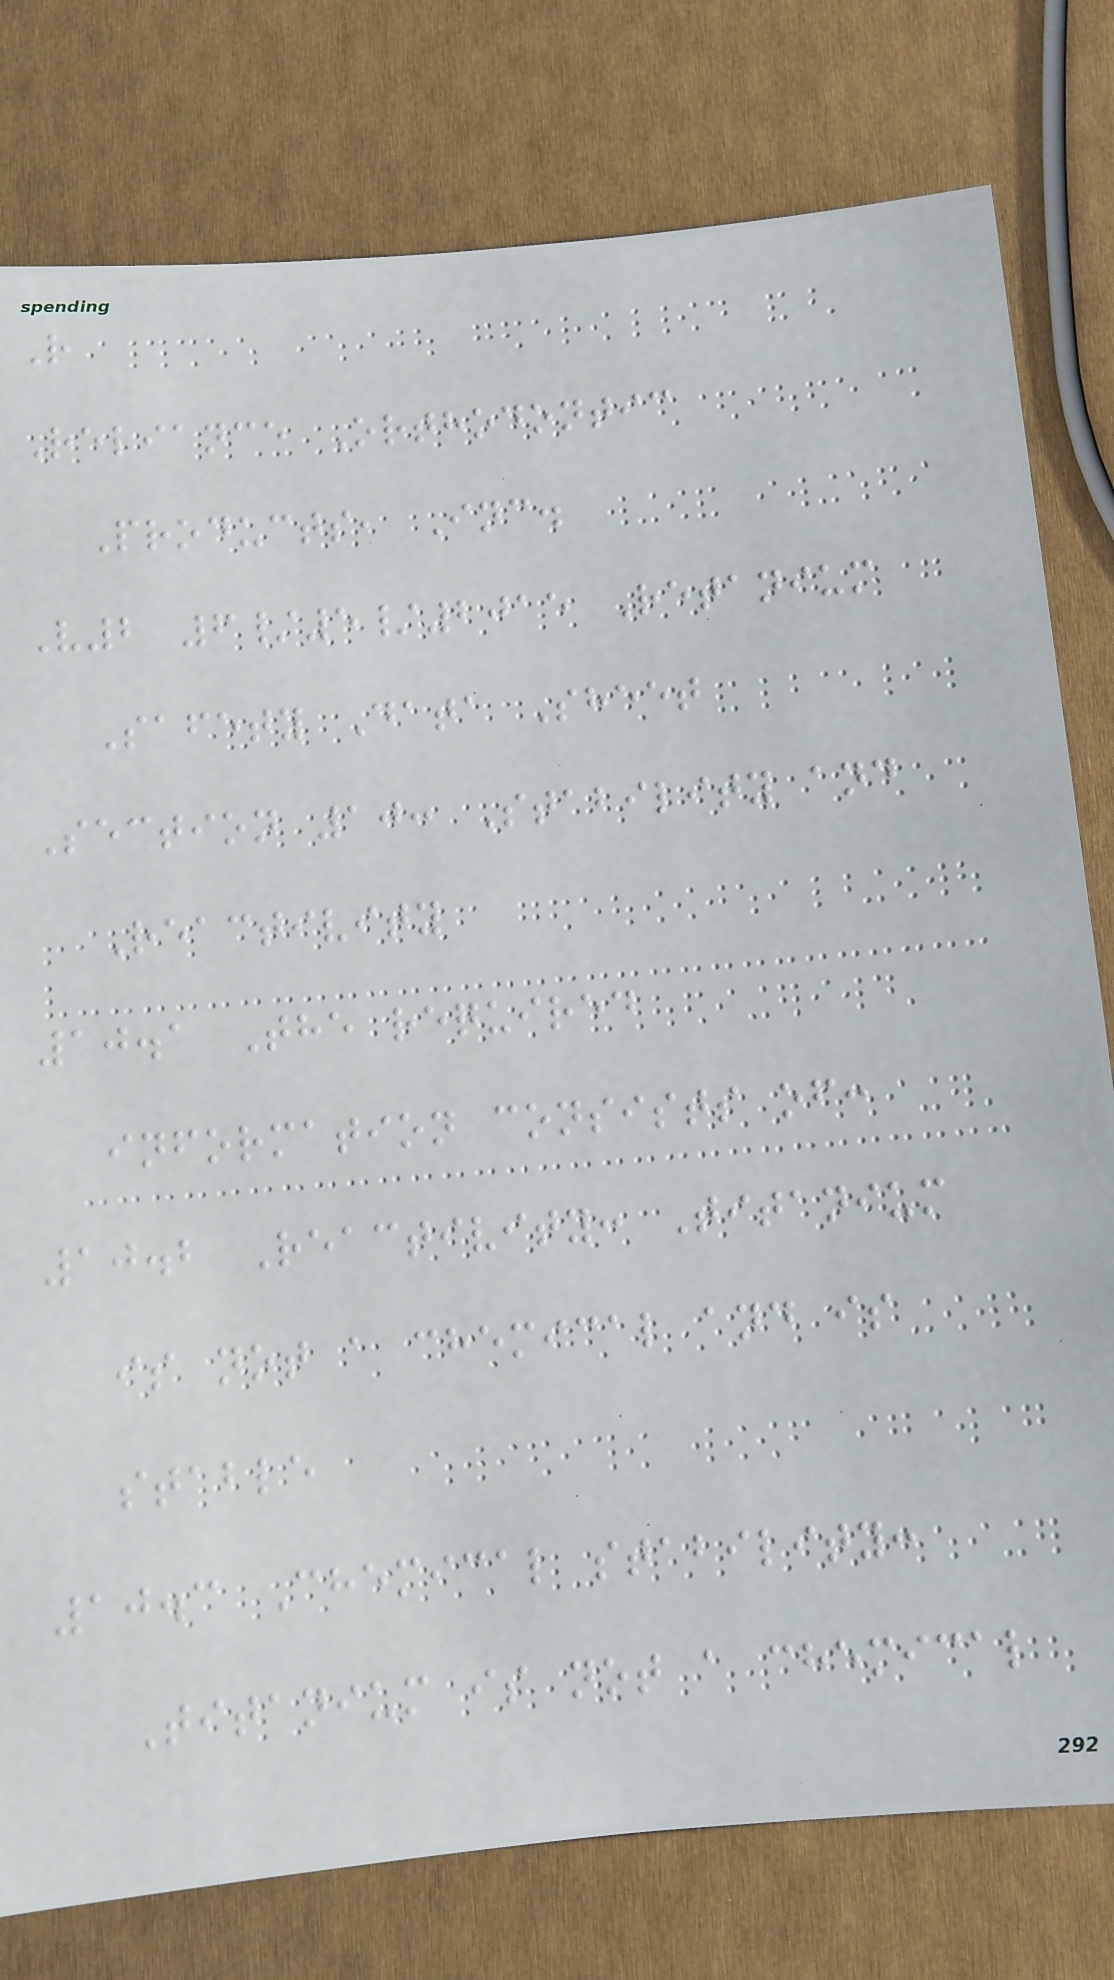R
Reliance Orthodontic
Products, Inc.
V2 6/5/2015 Retanium
Safety Data Sheet
Section 10: Stability and
Reactivity
10.1 The required
information consists of:
10.2 Reactivity: Titanium
is not a chemical and is
stable
10.3 Chemical stability:
Titanium is not a chemical
